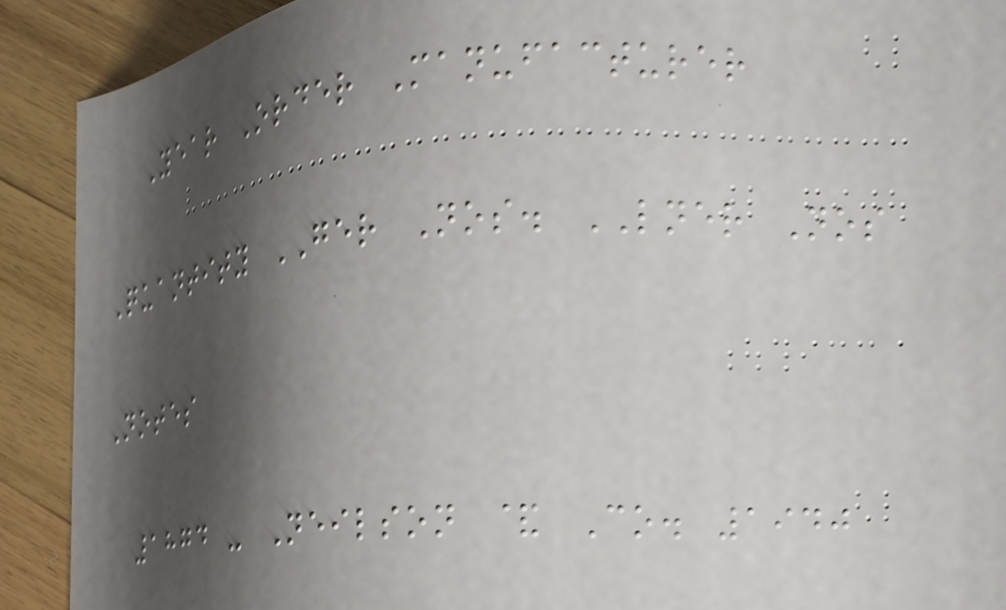Year Order Manufacturer
Quantity GER Nos. LNER Nos
Notes
1874 - Neilson & Co. 1940
